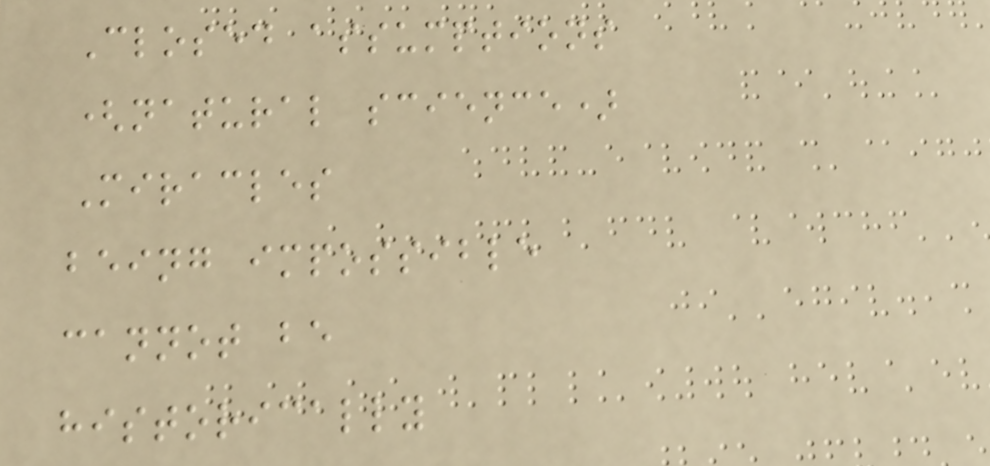Closed assumptions
(natural science)
Miracles
being impossible
cannot be
historically
